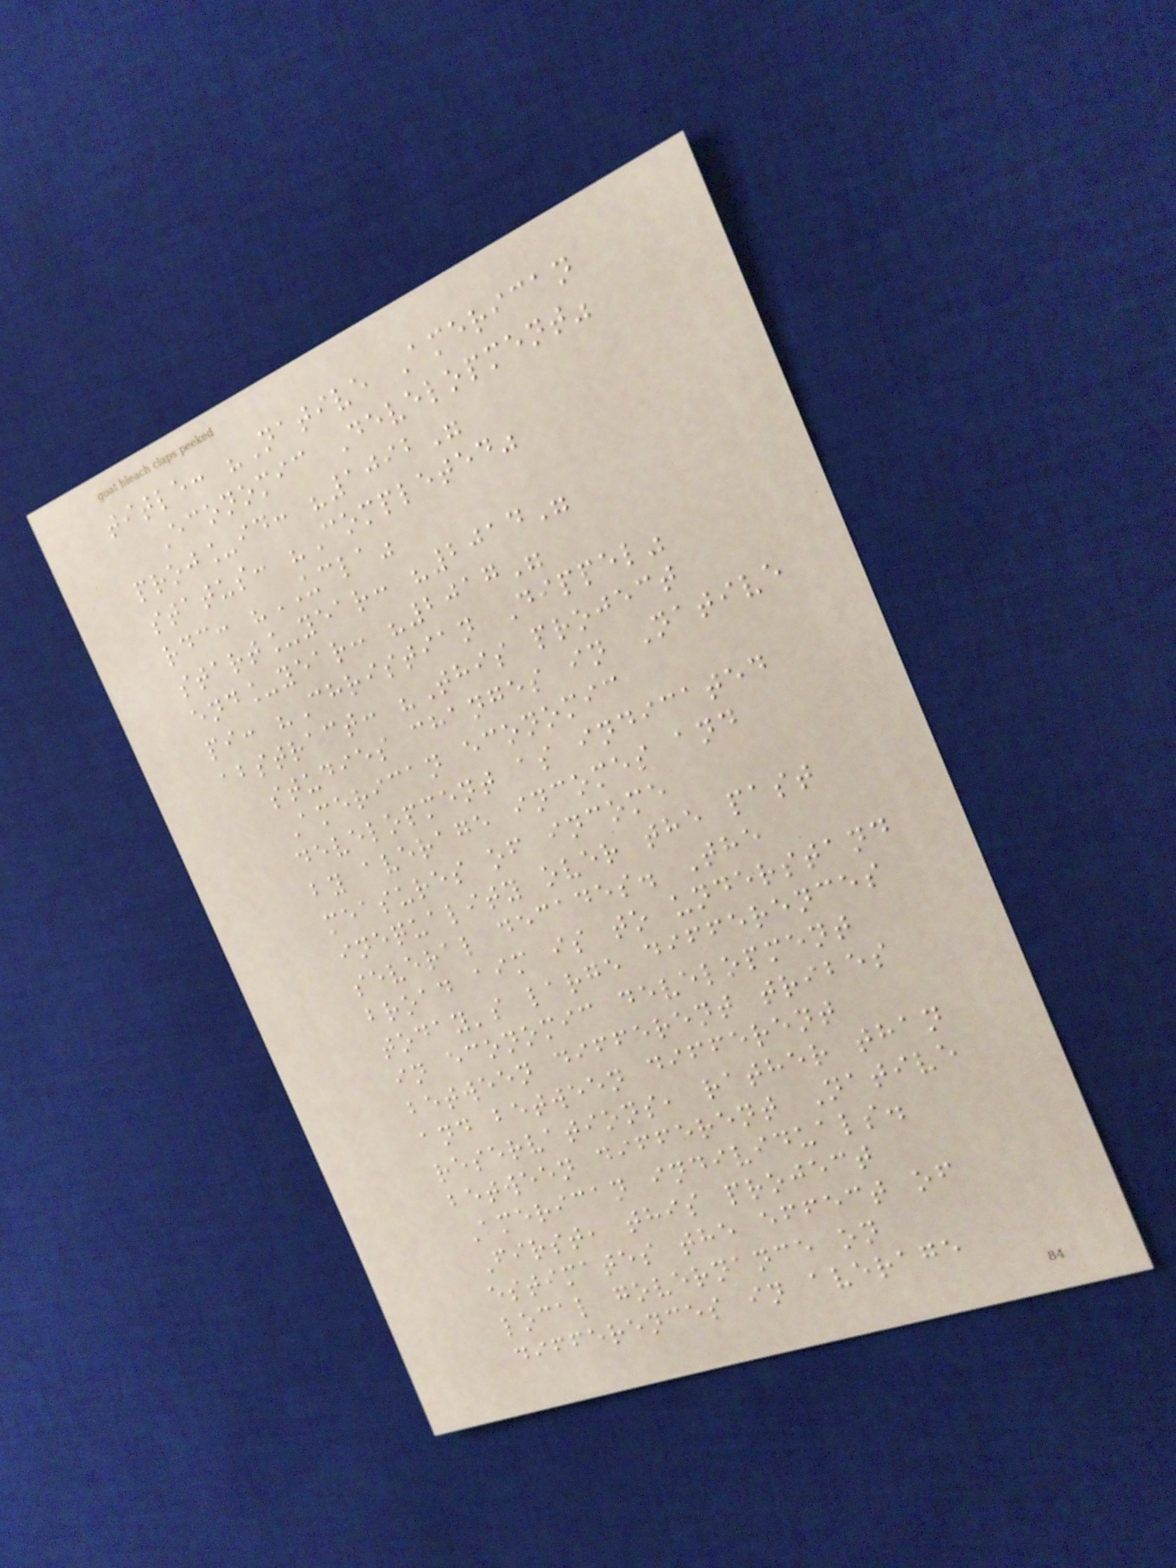title: "Native American
Economic Development"
proj_id: "1092"
status: "Completed"
rdc: "UCLA"
start_year: "2014"
end_year: "2017"
pi: "Christian Dippel"
abstract: "This project
studies changes in Native
American economic
development as indicated
by average incomes and
measures of income
inequality over the past
several decades. The
broad aim is to understand
today's large differences
in economic development
between different tribes
and between different
reservations, rather than
between different Native
American individuals.
First, this project
estimates the effect of
local governance on
differences in average
